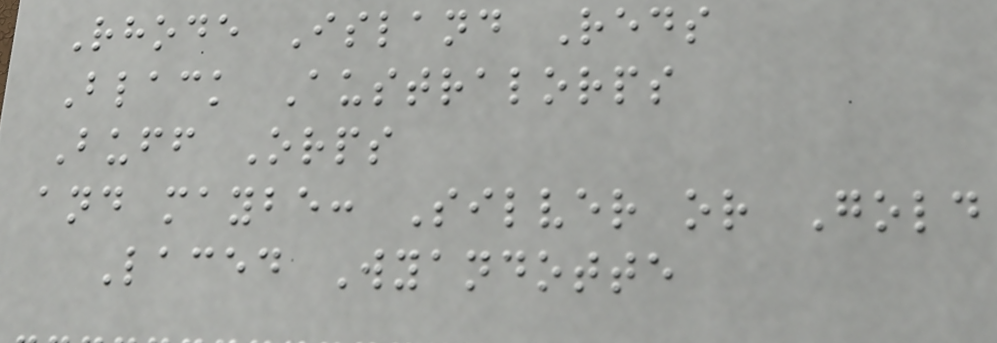Rhode Island Reds
Black Australorps
Buff Orps
and maybe: Silver or Gold
Laced Wyandotte
